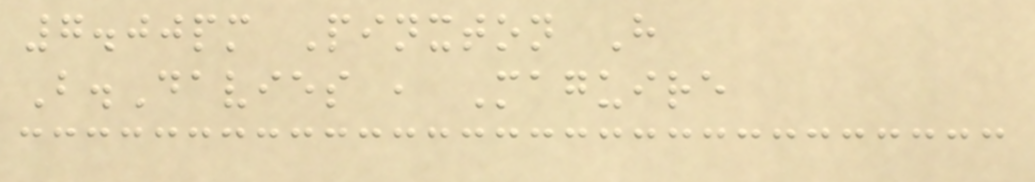7.00pm Pinxton H
B.Davies , Maguire
